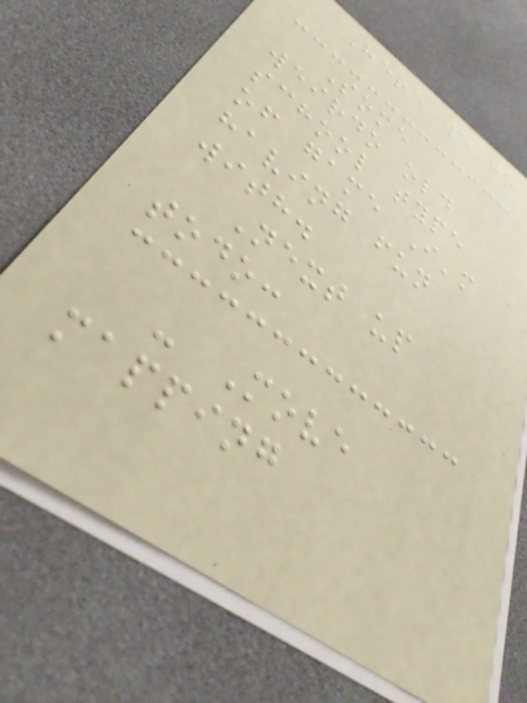Here we go
Some
weirdo old
school type
of game I'm
having fun
with.
Next up
todo:
- Move
mapping
